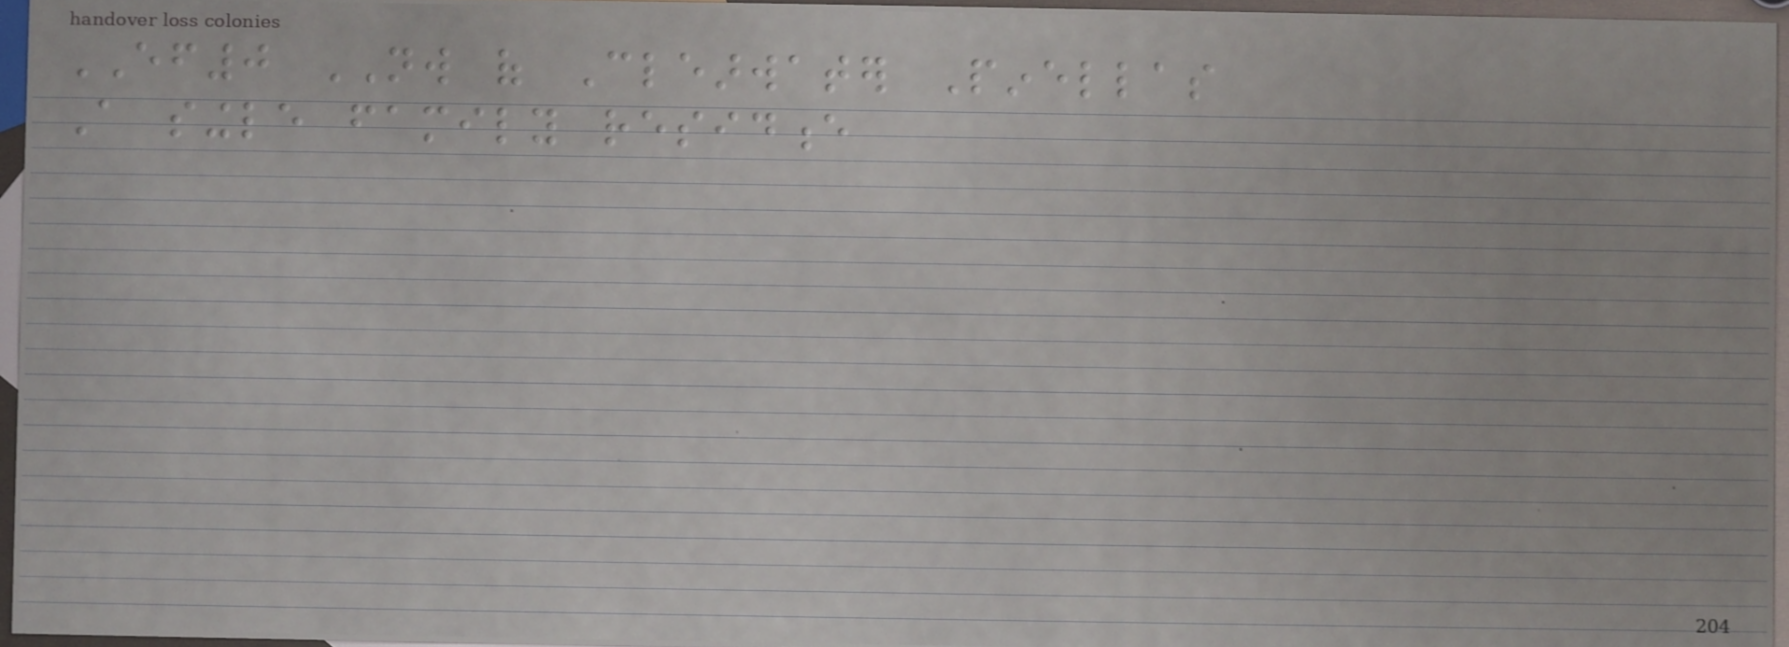EF0 NW of Clearwater Pinellas
A single family residence
